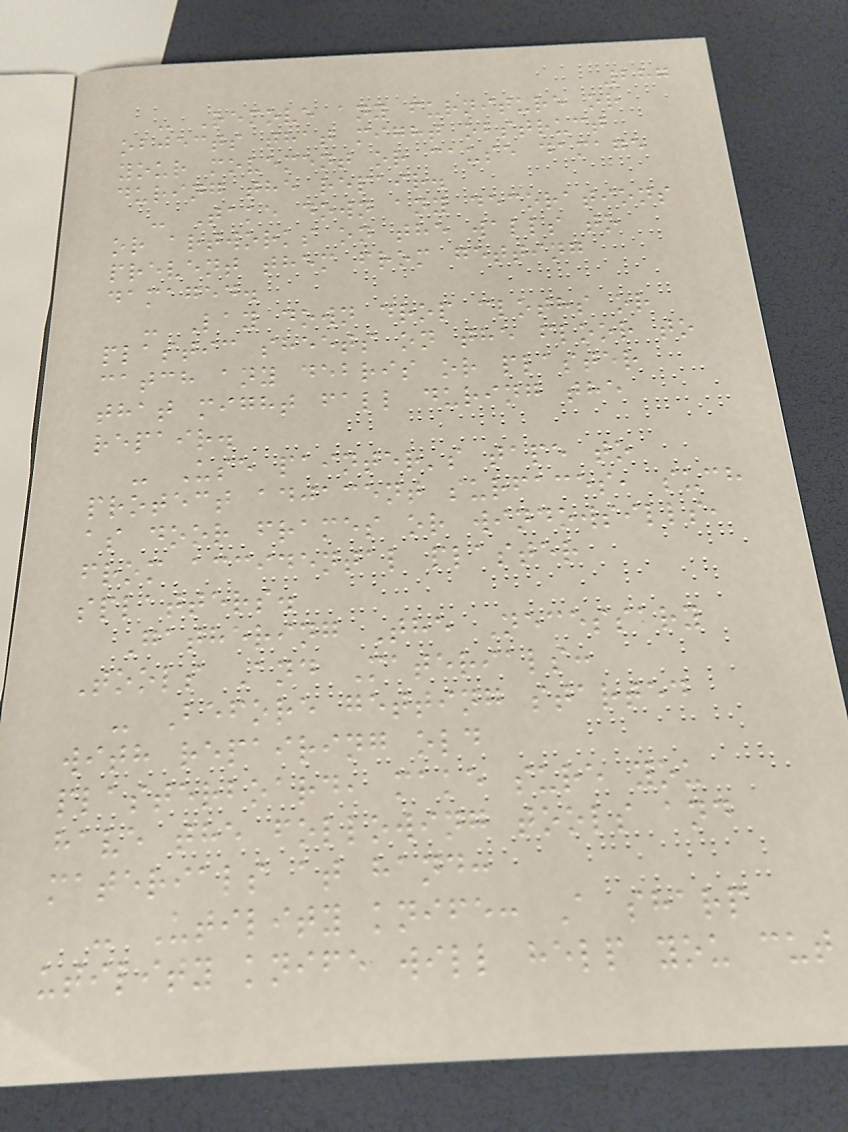287
- Remove any furniture or
objects that might obstruct
your movement or cause damage
during the repair.
- Take down any decorations
or artworks on the walls to
prevent them from getting
damaged.
- Lay down drop cloths or
plastic sheets on the floor to
catch any debris or plaster
that might fall during the
repair.
- Use painter's tape to
protect adjacent surfaces, such
as door frames or windowsills,
from accidental plaster
splatters.
Gathering The Necessary
Tools And Materials:
- Before getting started
with repairing old
plasterboard, make sure you
have the following tools and
materials at hand:
- Utility knife: A sharp
utility knife will help you cut
